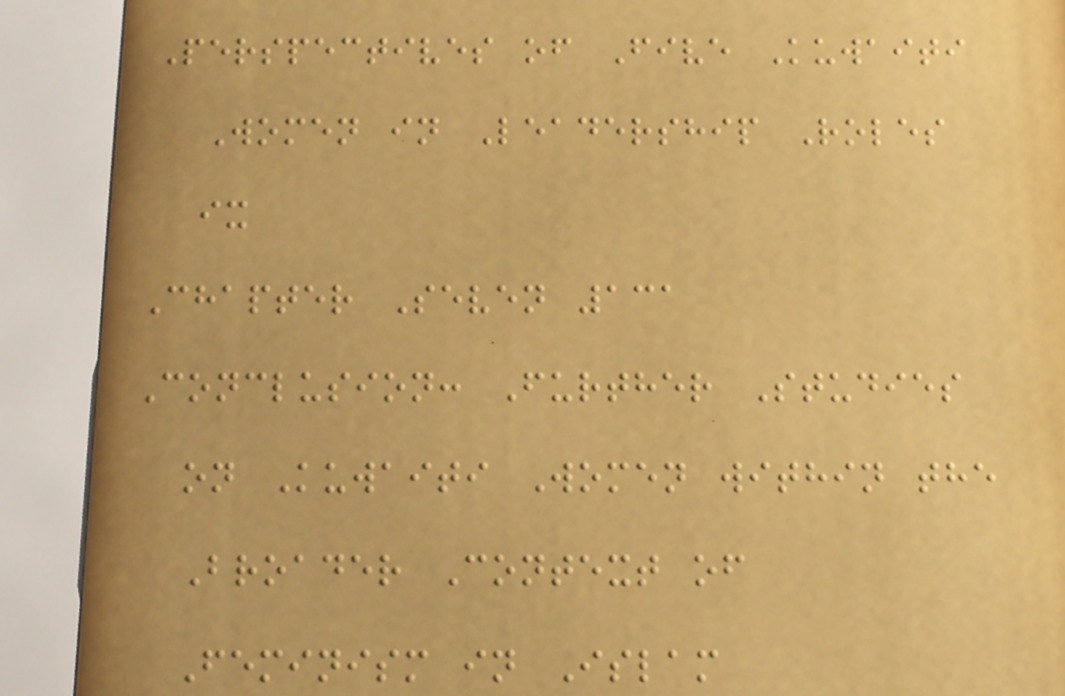Perspectives of Five Kuwaiti
Women in Leadership Roles
ix
Chapter Seven 131
Conclusion: Further Studies
on Kuwaiti Women within the
Broader Context of
Feminism in Islam
